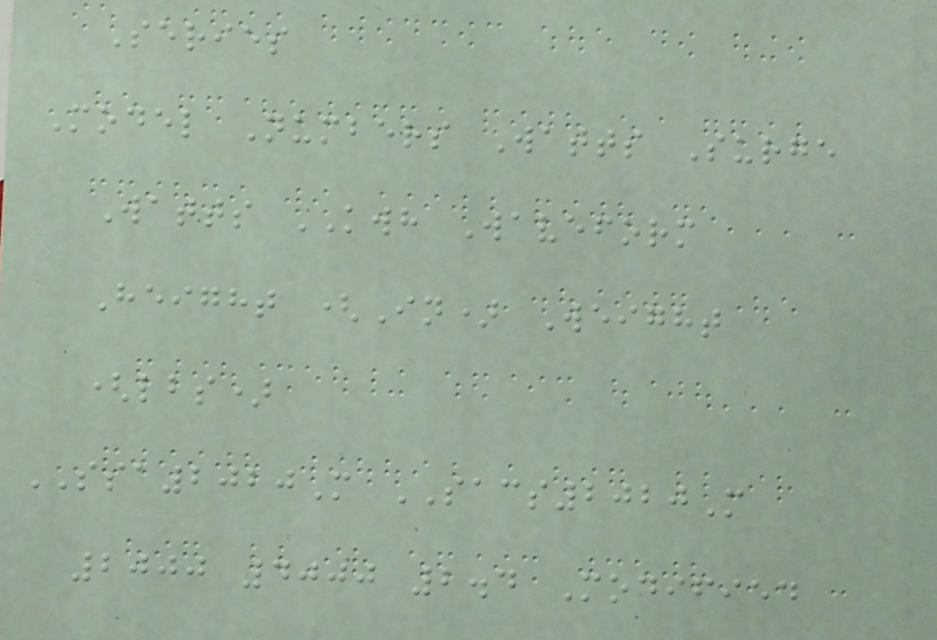Series
Model Numbers Watts Surge
Watts KWH Waveform
Height (In) Weight
(lbs)
SSA2020M SACS2020M
2000 4000 2.4 Modified
